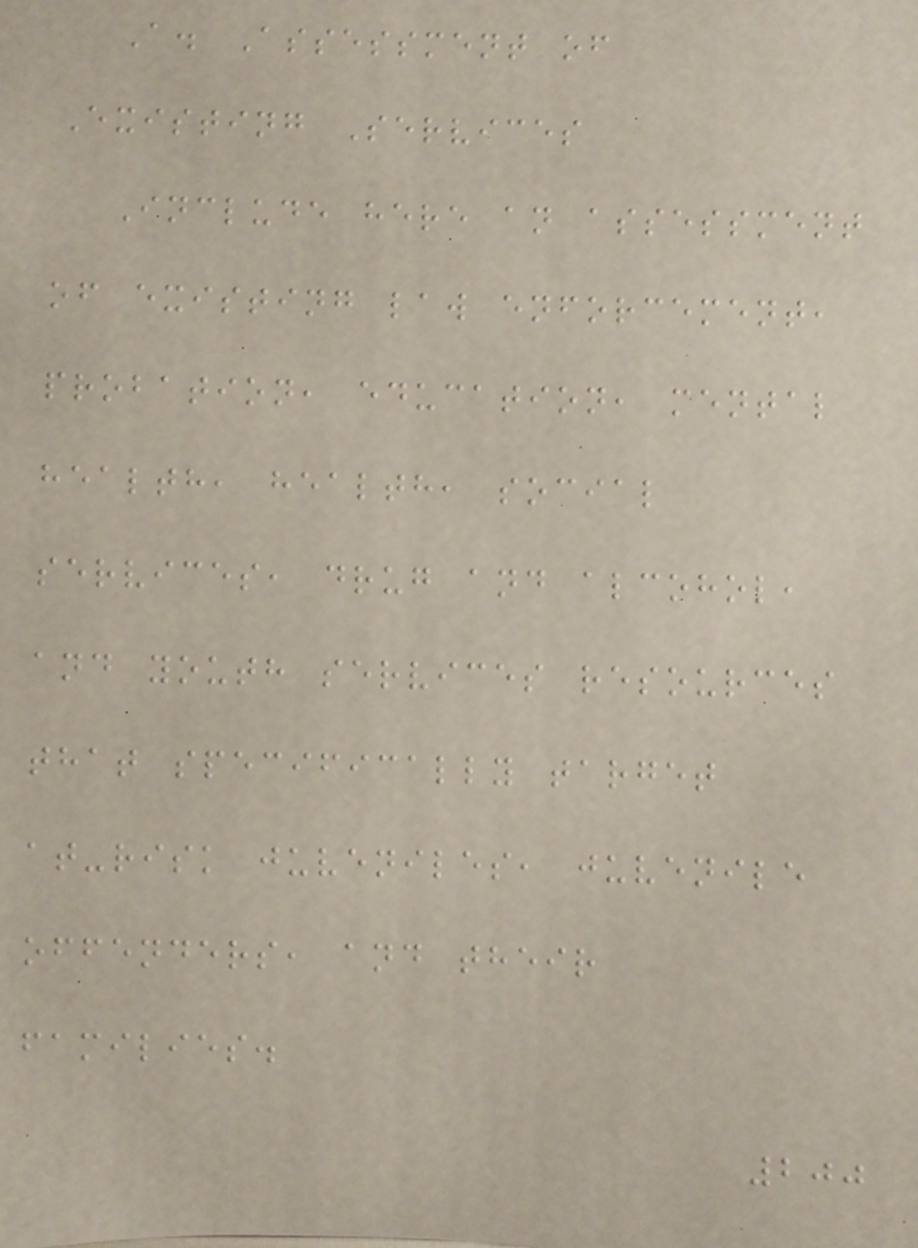A. Assessment of
Existing Services
Include here an assessment
of existing law enforcement,
probation, education, mental
health, health, social
services, drug and alcohol,
and youth services resources
that specifically target
at-risk juveniles, juvenile
offenders, and their
families.
200
